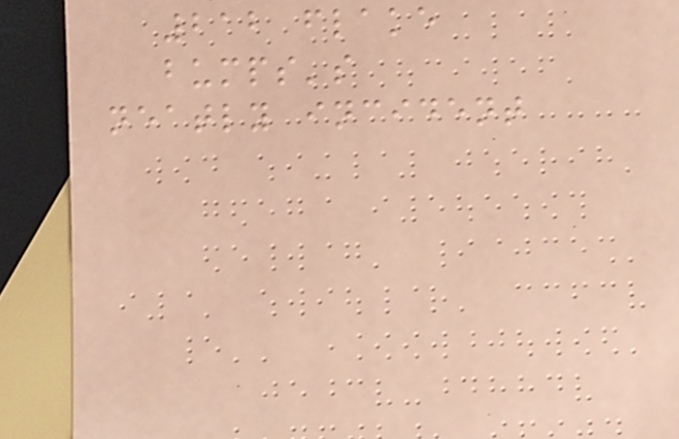212 flake
bumps's
neatly incident
